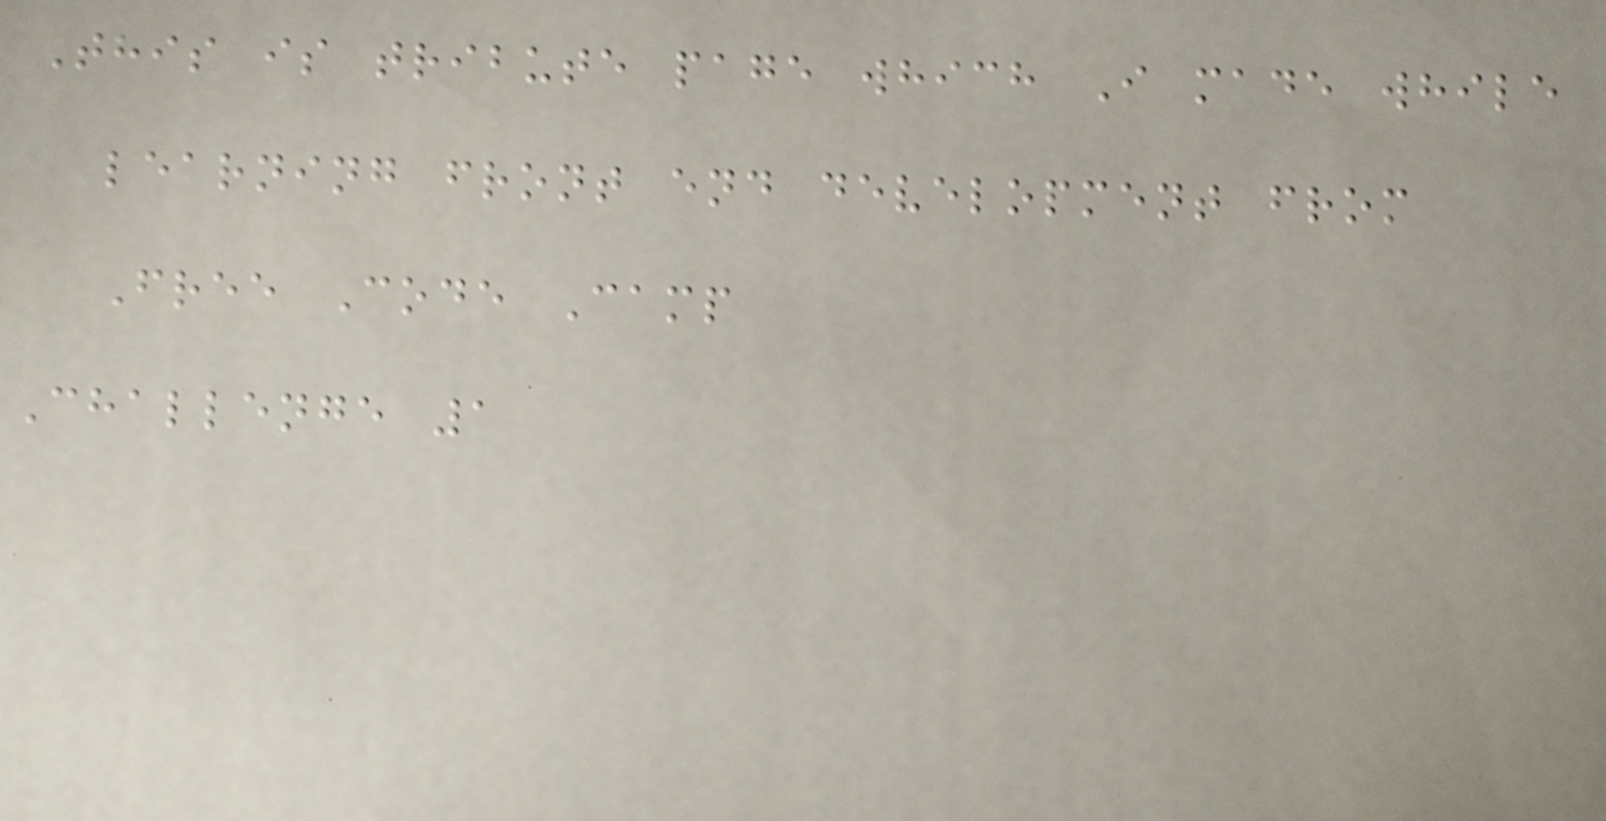This is tribute page which I made while
learning front end development from
Free Code Camp
Challenge 1
